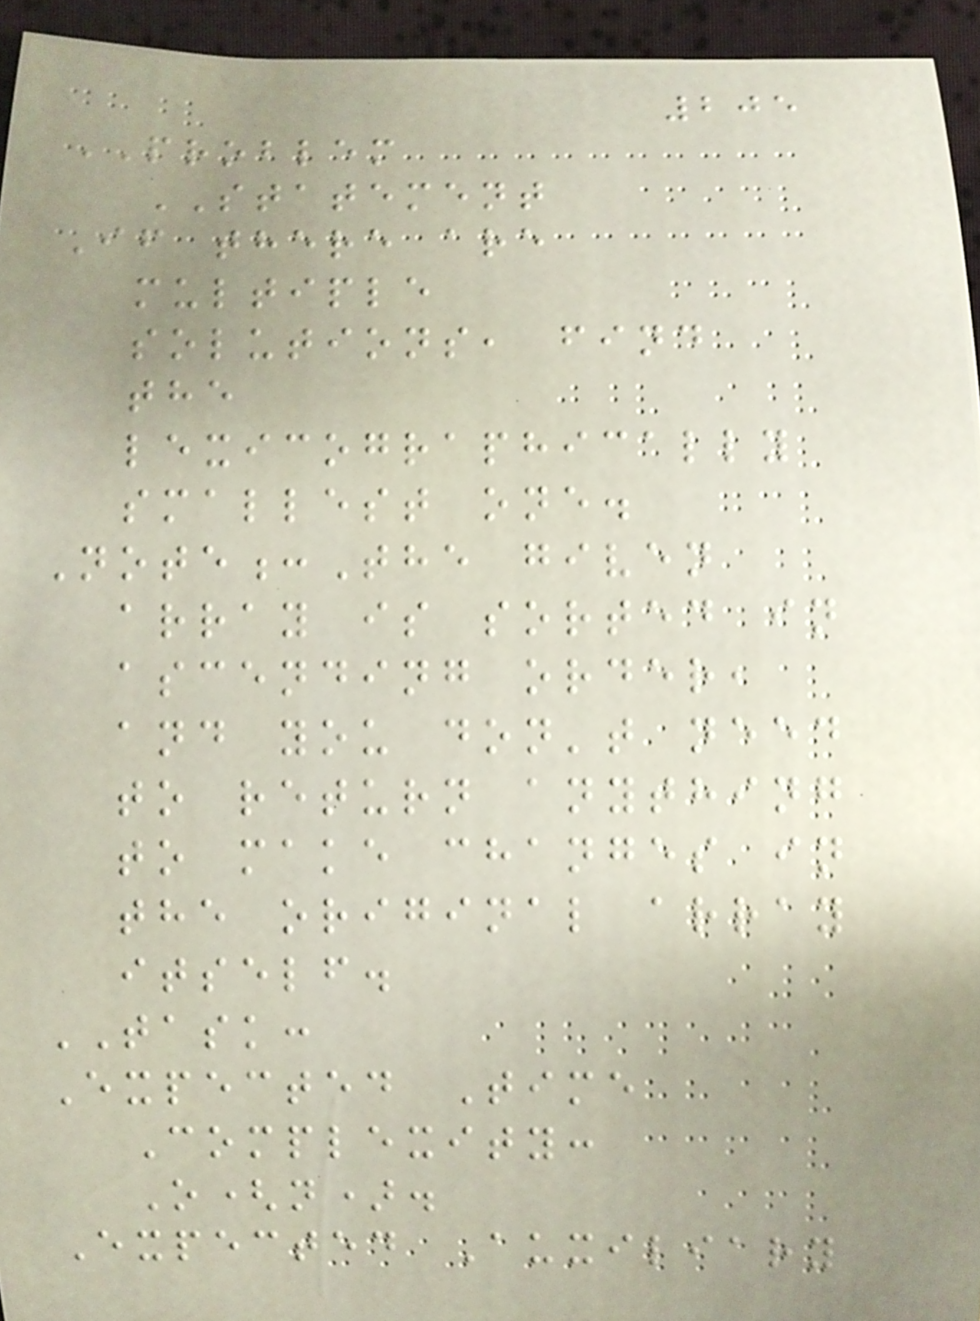205
PROBLEM
STATEMENT
If there are
multiple
solutions, find
the
lexicographically
smallest one.
Note:The given
array is sorted in
ascending order,
and you don't need
to return anything
to make changes in
the original array
itself.
TASK:
Expected Time
Complexity:
O(n).
Expected Auxiliary
